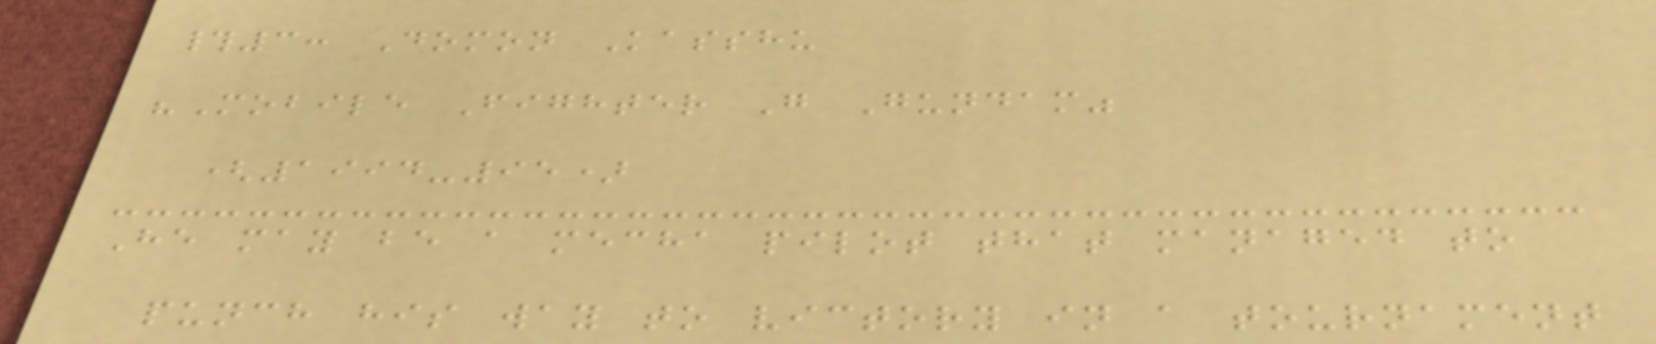#3: Domon Kasshu
"Mobile Fighter G Gundam"
(1994-95)
He may be a mecha pilot that managed to
punch his way to victory in a tournament
